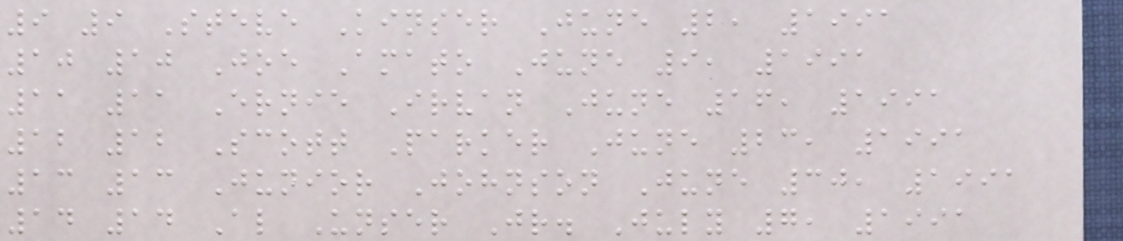9 9 Steve Kinser June 2, 1991
10 10 Joe Amato June 9, 1991
11 11 Ernie Irvan June 16, 1991
12 12 Scott Parker June 23, 1991
13 13 Junior Johnson June 30, 1991
14 14 Al Unser Jr. July 7, 1991
